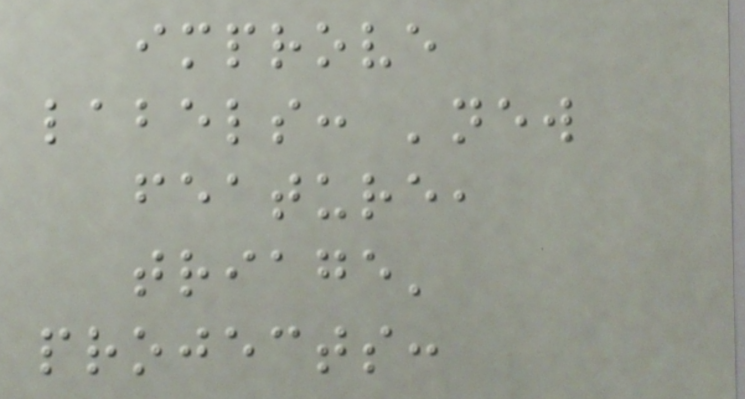improve
labels: 'new
feature,
triage'
projects:
